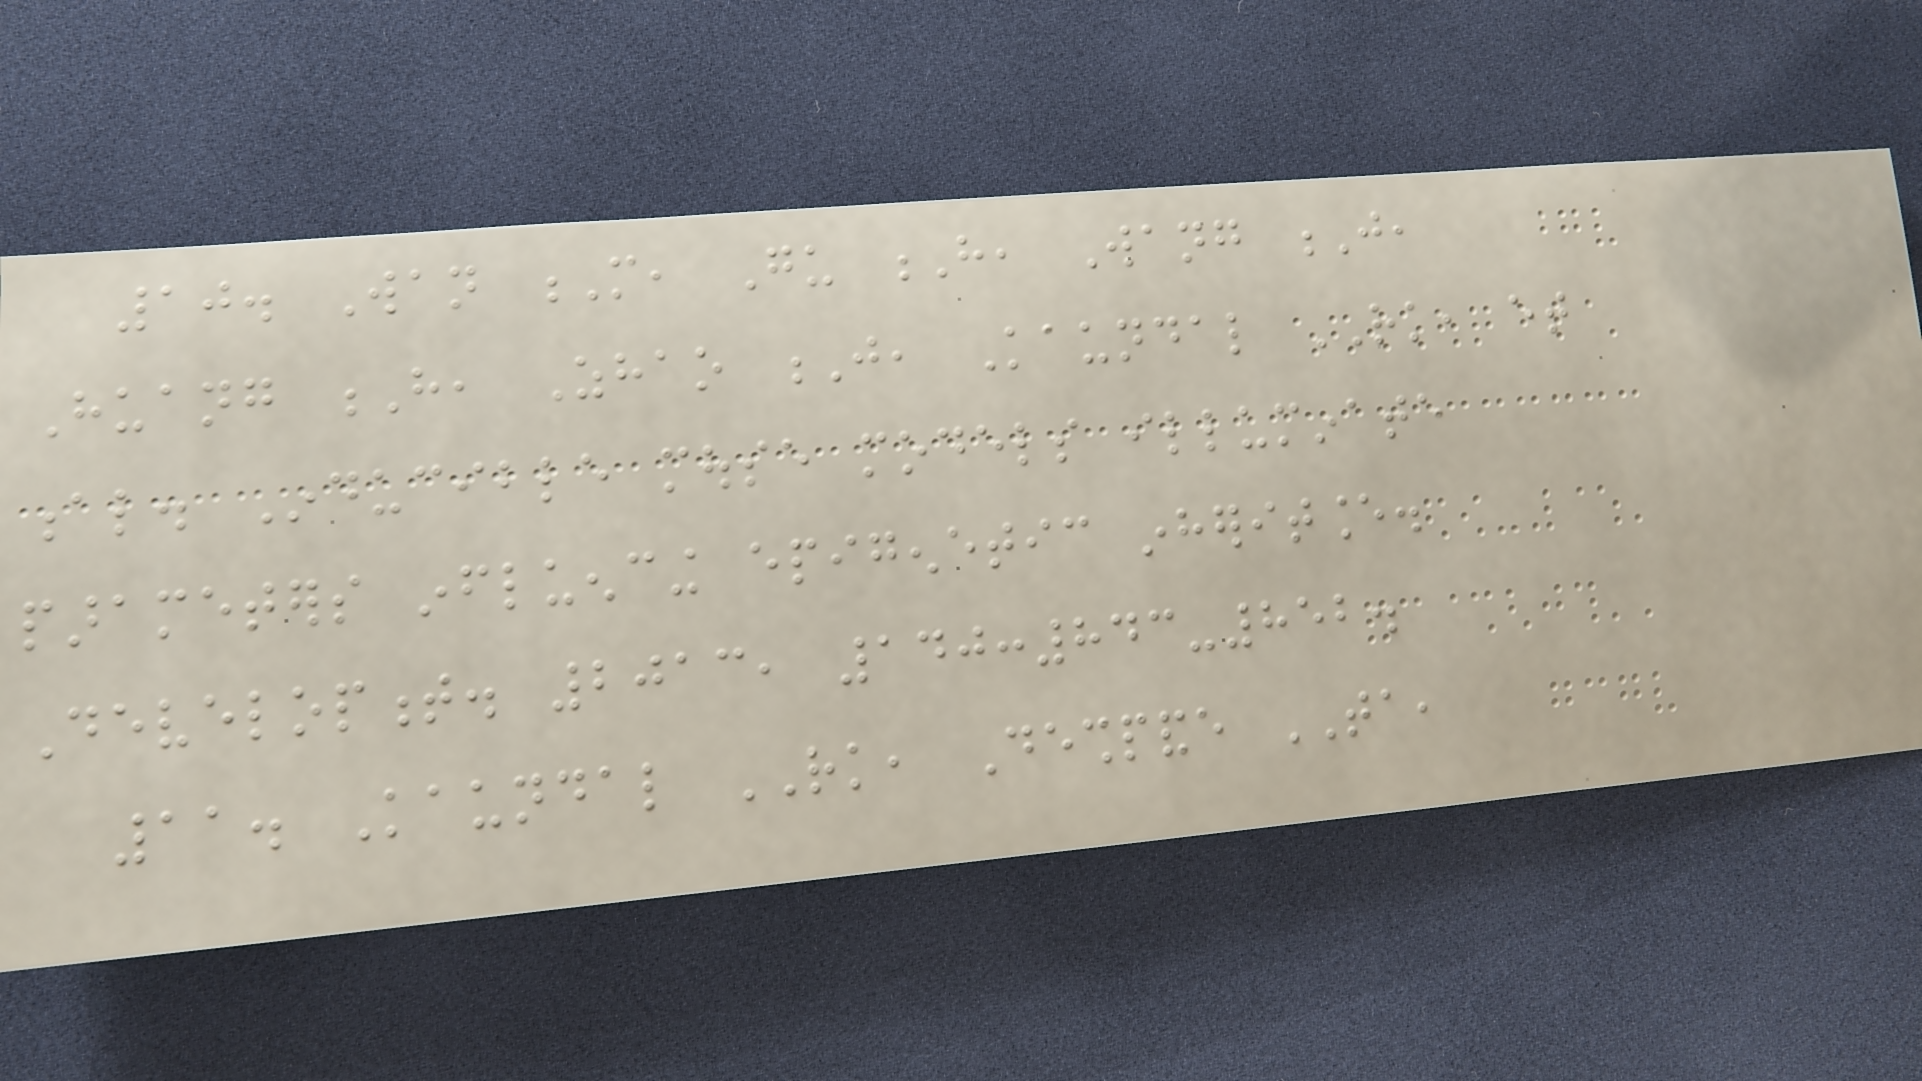10. Wan M, Gu H, Wang J,
Huang H, Zhao J, Kaundal RK, et
al. Inducible mouse models illuminate
parameters influencing epigenetic inheritance.
Development. 2013, 140:843-852.
11. Kaundal RK, Deshpande TA,
